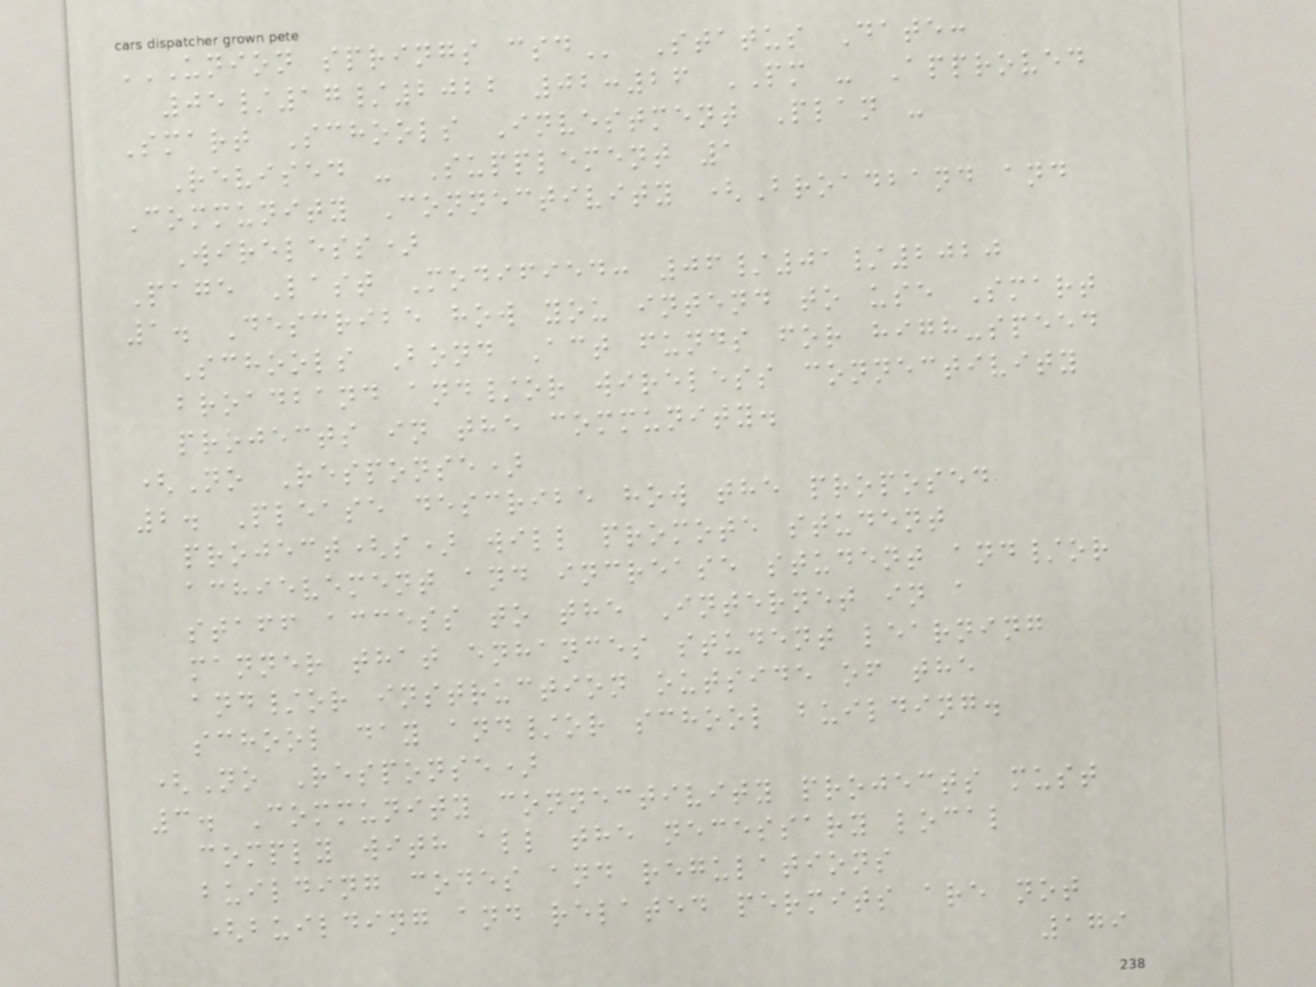UNION SPRINGS CSD Status Date:
05/17/2022 02:26 PM - Approved
Smart Schools Investment Plan -
Revised - Supplement 1
Community Connectivity (Broadband and
Wireless)
Page Last Modified: 06/01/2020
1. Describe how you intend to use Smart
Schools Bond Act funds for high-speed
broadband and/or wireless connectivity
projects in the community.
(No Response)
2. Please describe how the proposed
project(s) will promote student
achievement and increase student and/or
staff access to the Internet in a
manner that enhances student learning
and/or instruction outside of the
school day and/or school building.
(No Response)
3. Community connectivity projects must
comply with all the necessary local
building codes and regulations
(building and related permits are not
179
